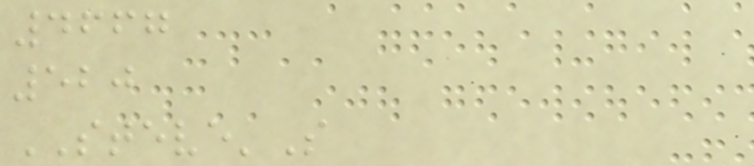4667
520
STEVE'S
